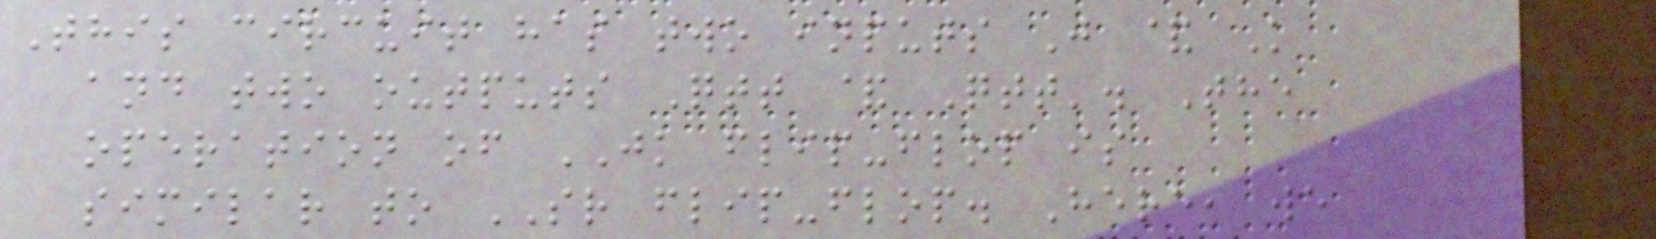This circuit has two inputs J & K
and two outputs Qtt & Qtt'. The
operation of JK flip-flop is
similar to SR flip-flop. Here, we
